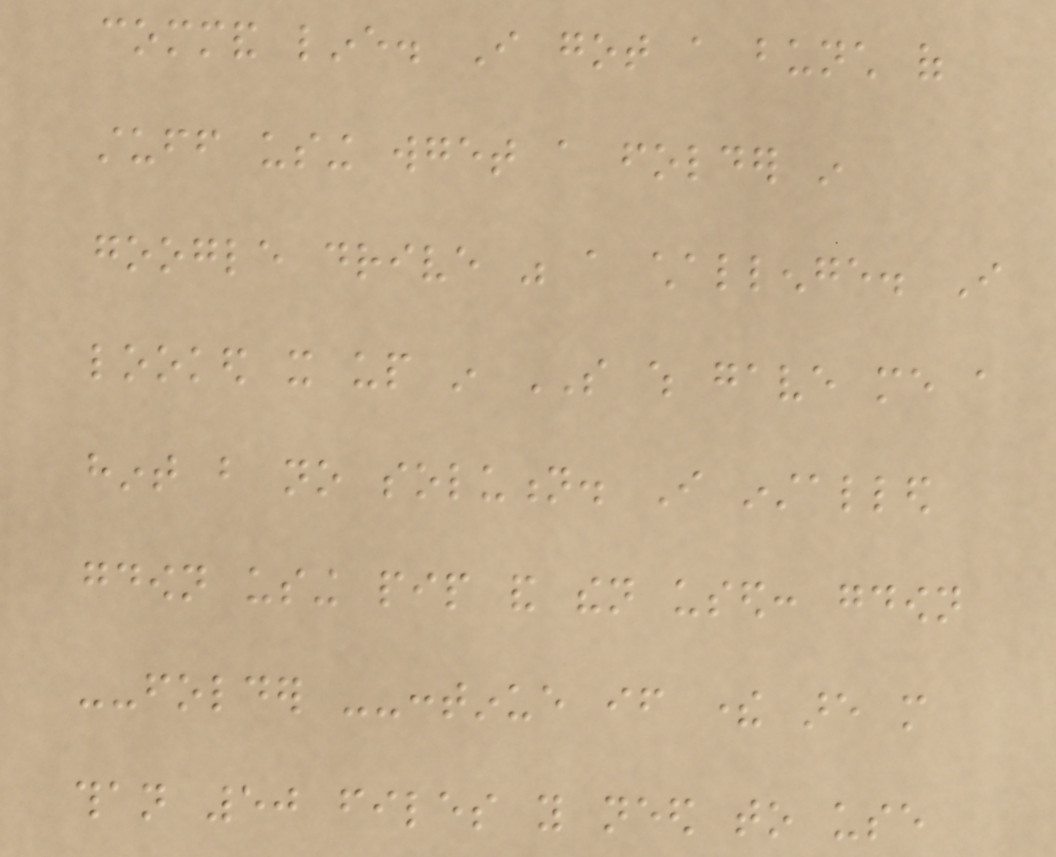command line. I got a bunch of
stuff using wget a folder in
google drive was a challenge. I
looked it up in SO which gave me a
hint but no solution. I installed
gdown using pip and then used: gdown
--folder --continue if there are more
than 50 files you need to use
